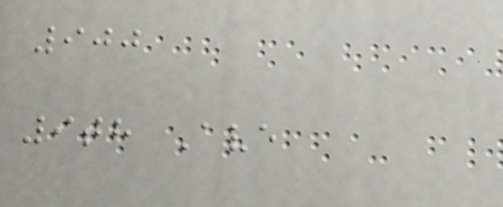900
9th Ave
